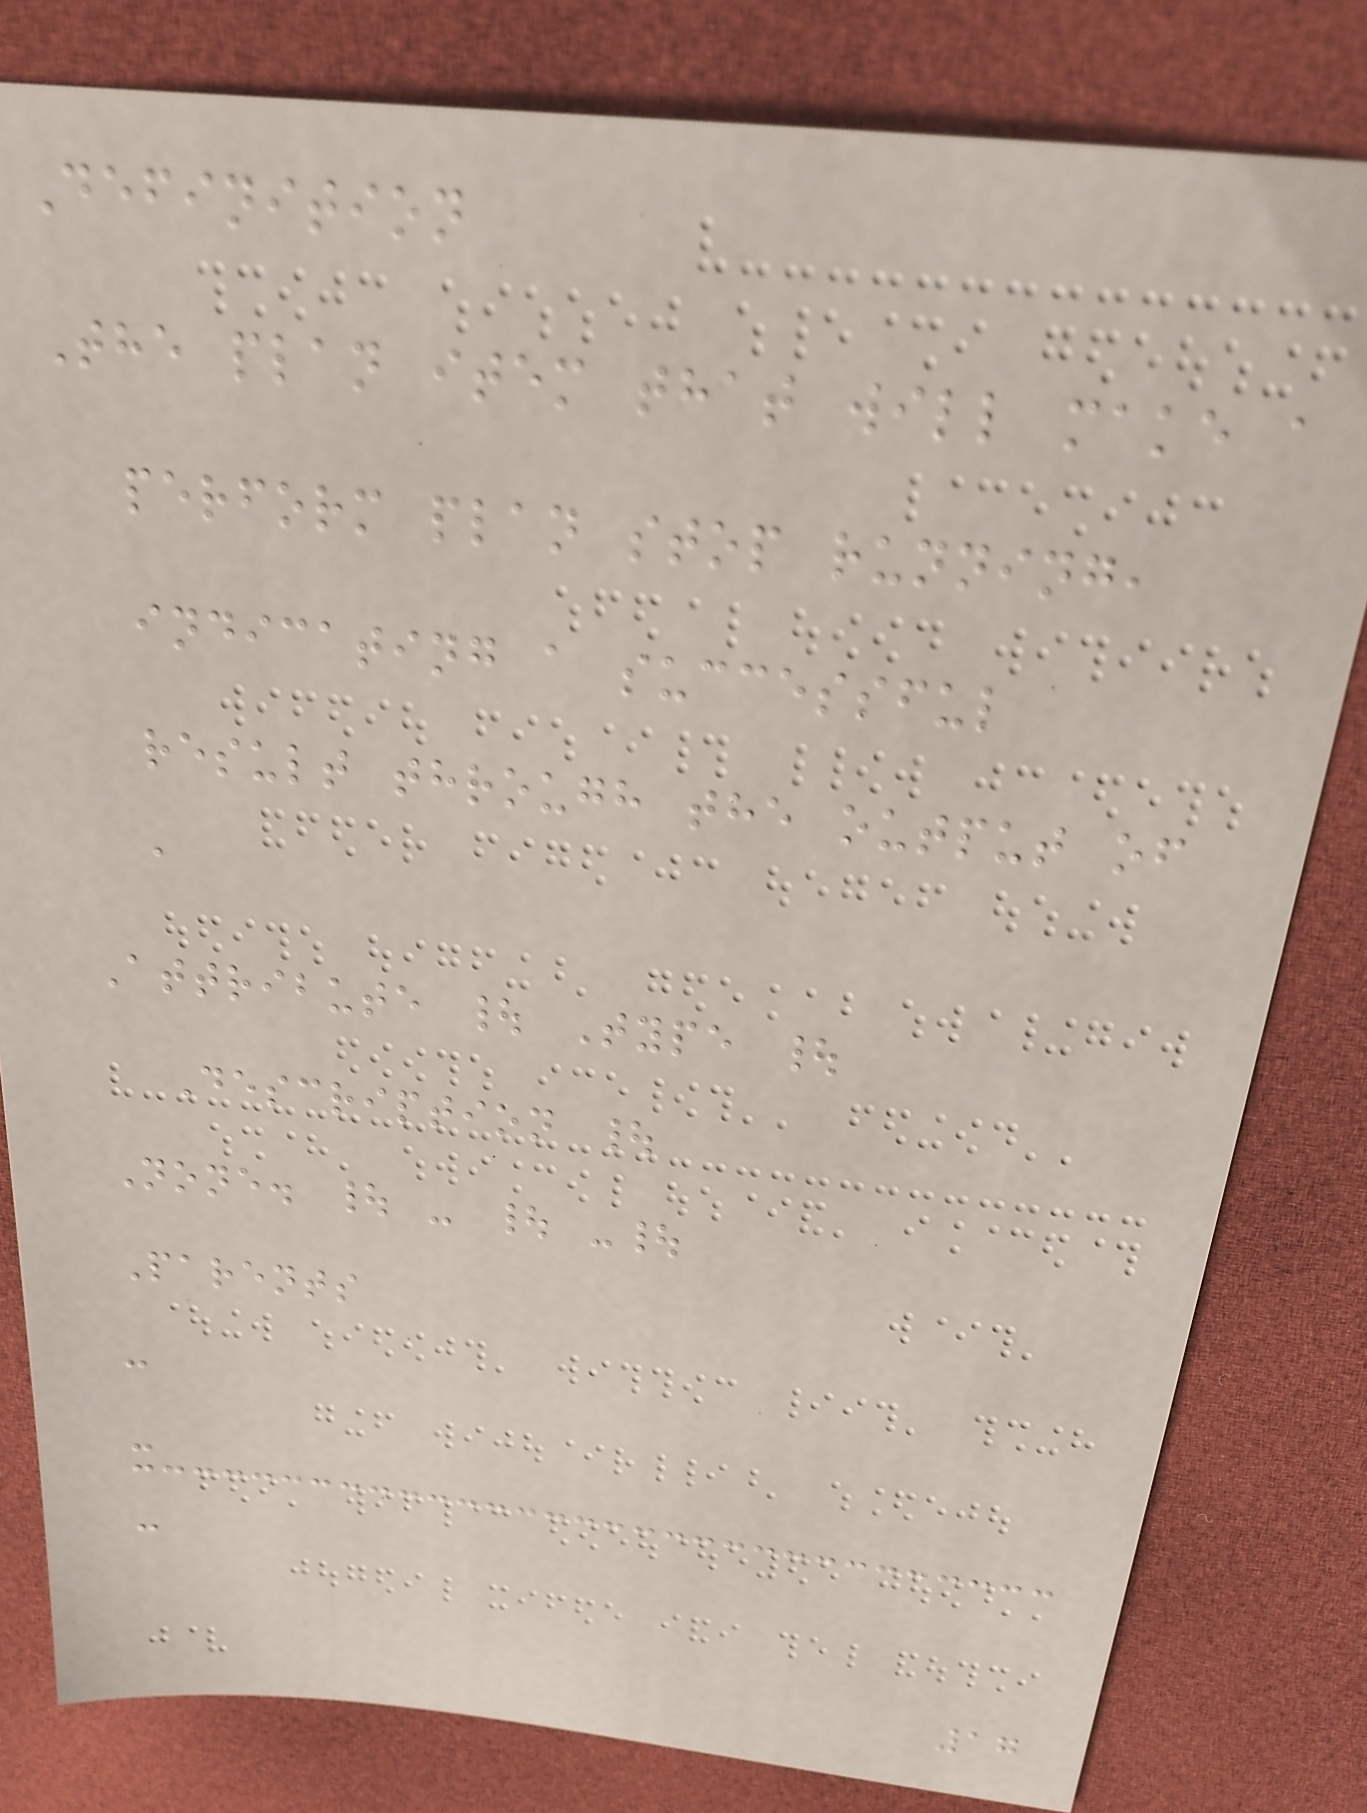Definition
The plan item that will make a
perform plan stop running,
indicating a successful
result through the output of
a
Attribute | Type |
Description |
None. | - | -|
Parents
-
-
-
17
